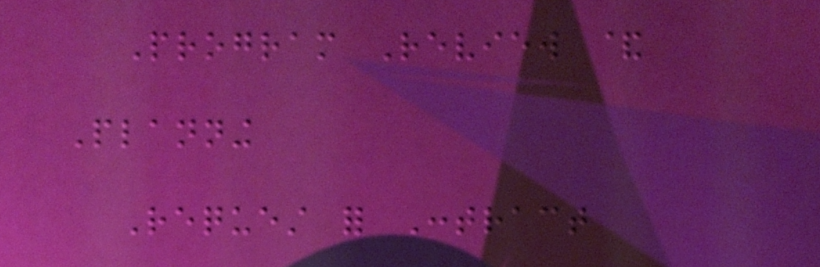Program Review &
Planning
Request for Contract
